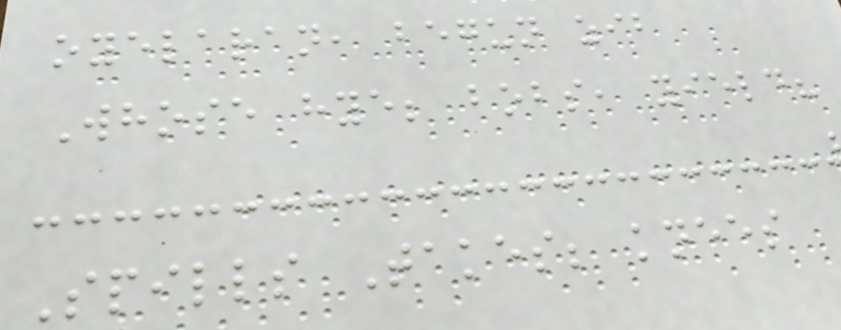oyelaran, begun zib
Whose hye; bobs, yield?
Spills Takes; knees
